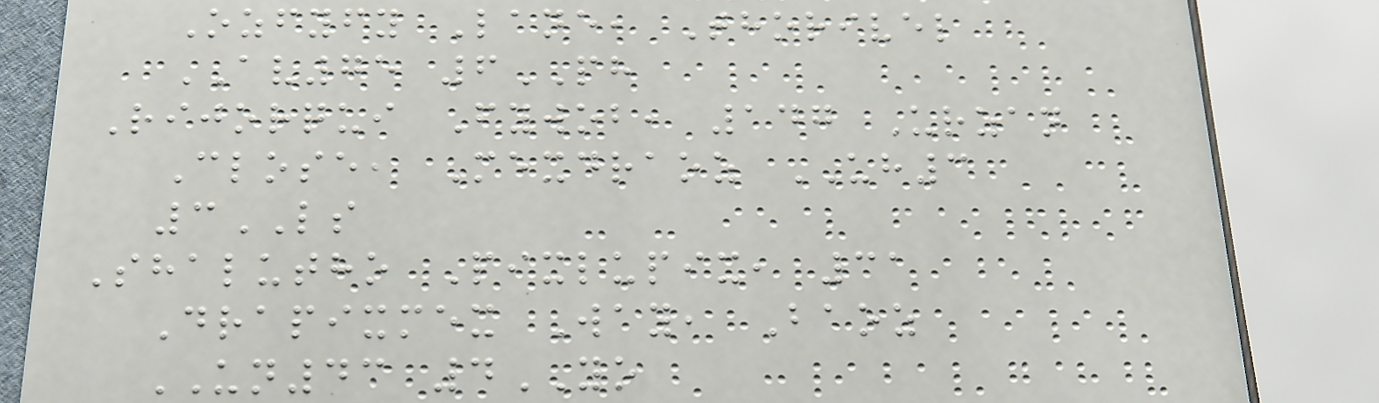Ozfyfy Lane, Thorivel
AV75 6PH
Rijorqui Fywob, 147 Urzan
Close, Mexdraoz UH3
3LS
Shalutho Pixlupix, 31
Drapixmex Way, Baoz
UN43 4YO
